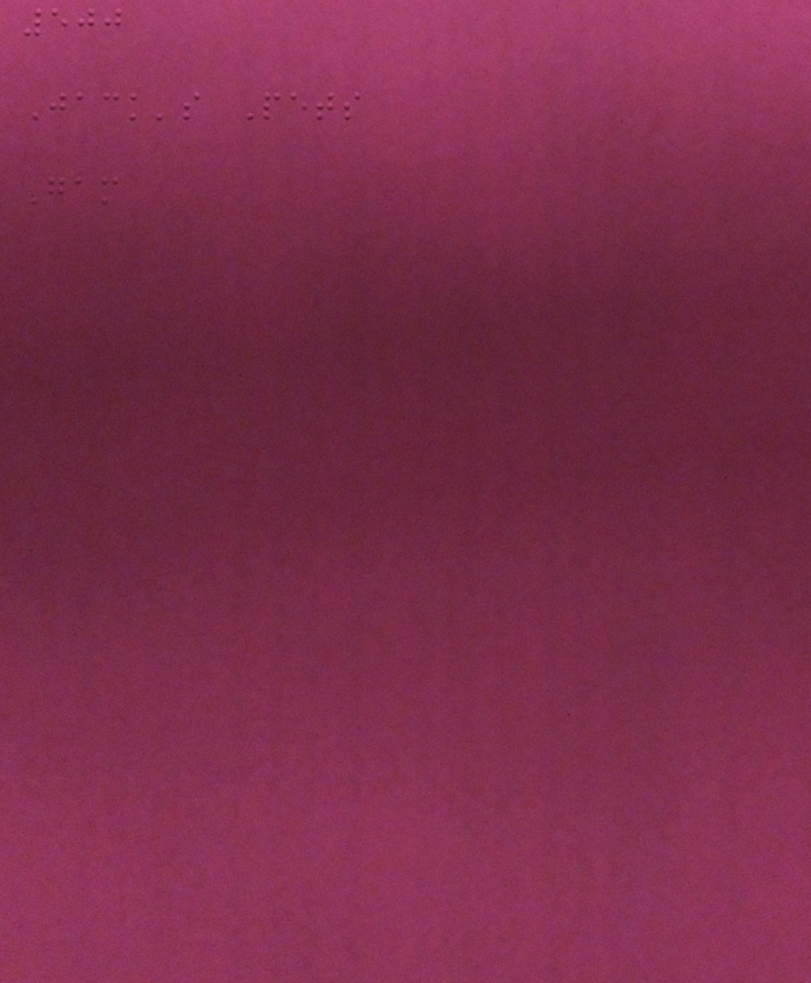500
Jack's Pets
Gam
